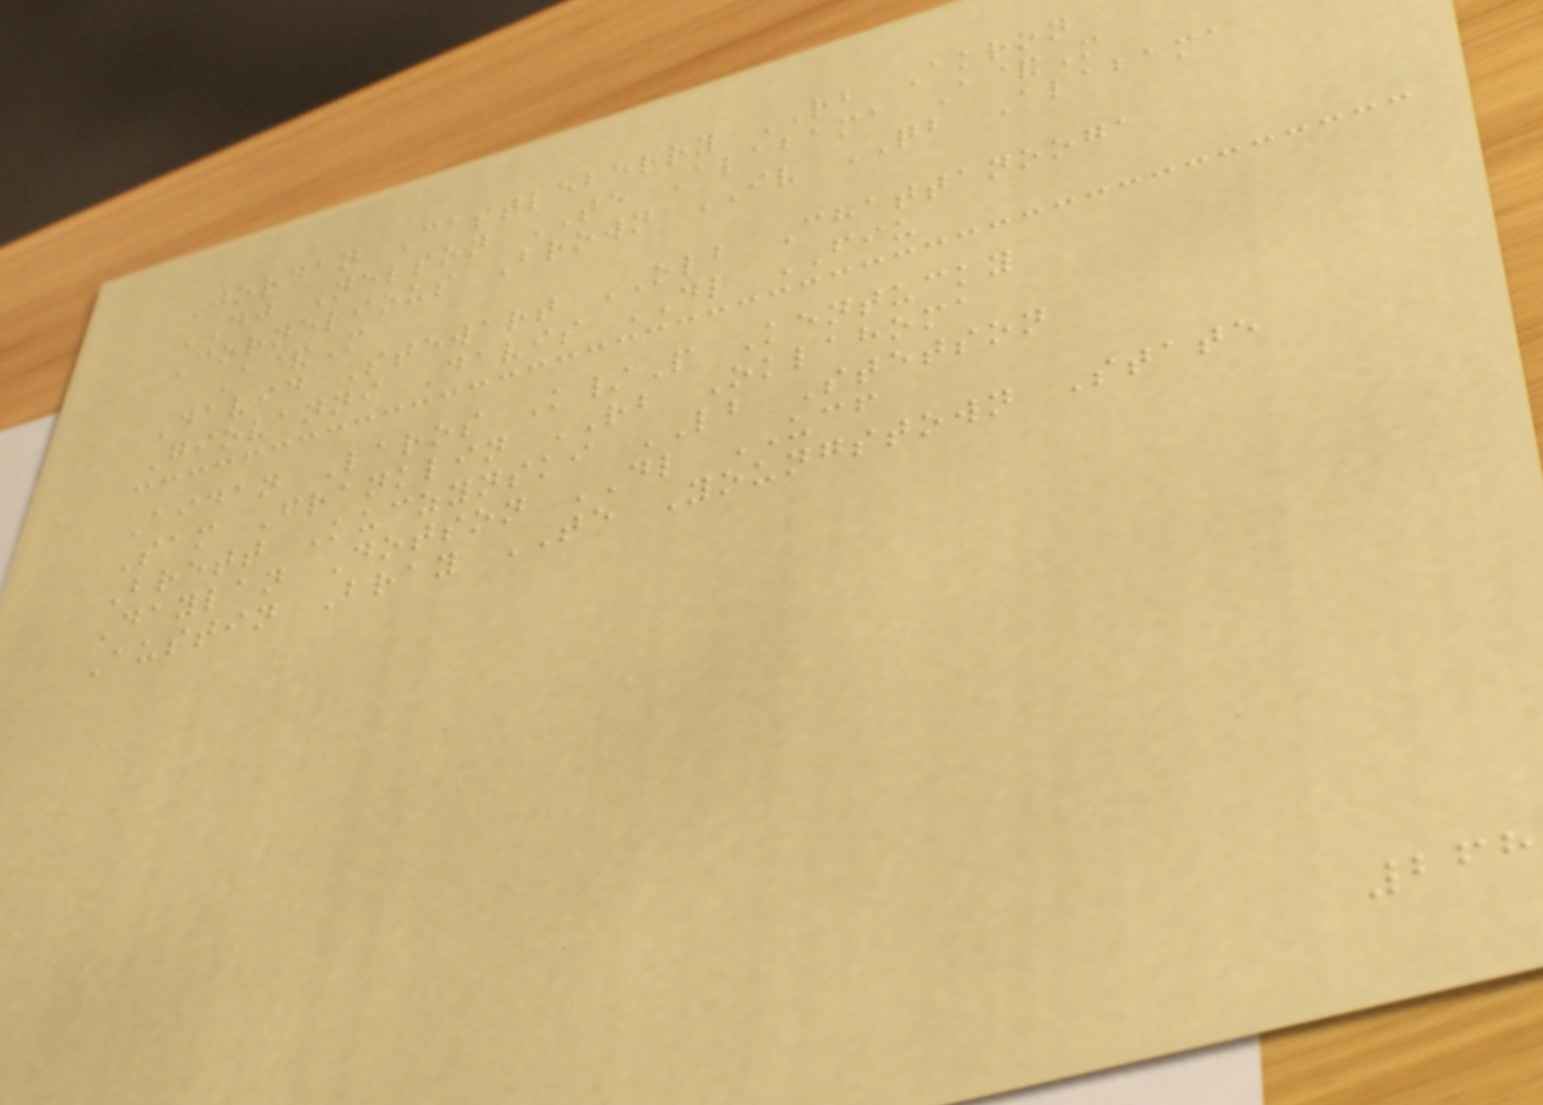Jordan Castleberry RB Akron
DJ Nelson TE Alabama A&M
Cornelious Brown IV QB Alabama
A&M
David Stewart OLB Chattanooga
Giovanni Davis DL FIU
Aidan Laros K/P Kentucky
Sam Franklin RB Oklahoma
Brett Kuczynski LB Stetson
Daylan Dotson DL UCF
Austin Bray TE Youngstown State
268
